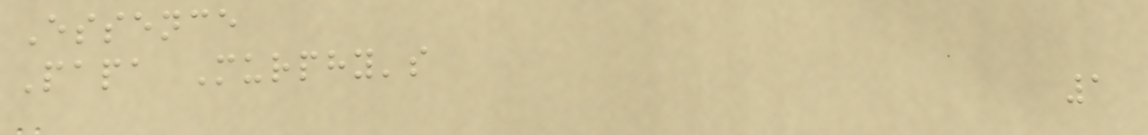Essence
Papa Murphy's
1
